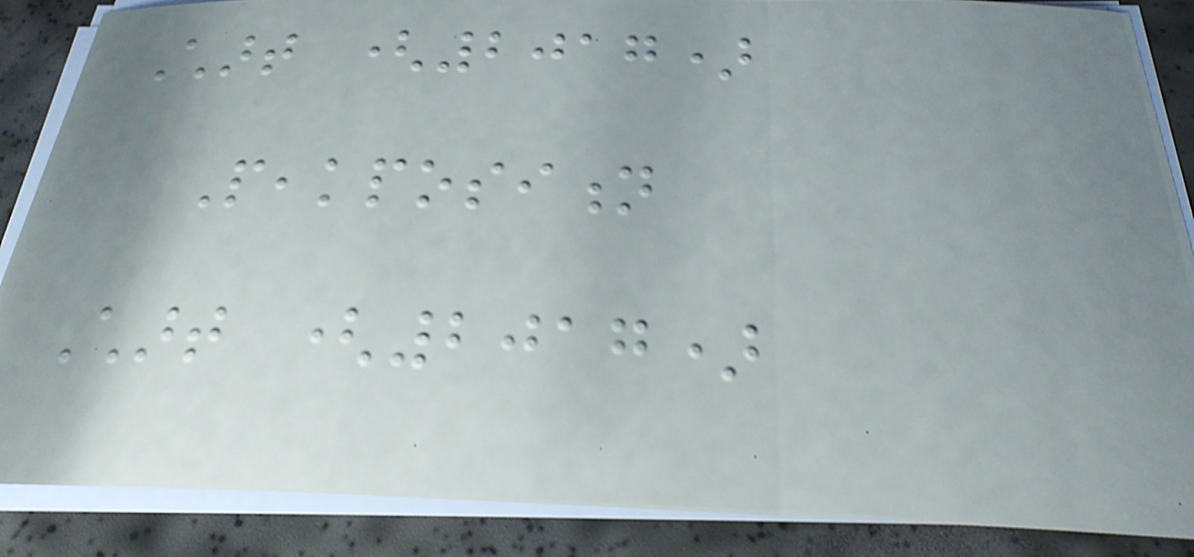Chart (2017)
Peakposition
Chart (2017)
